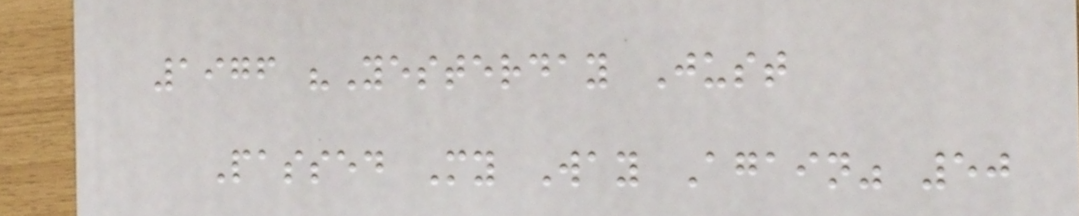1976 "Yesterday Just
Passed My Way Again" 50
